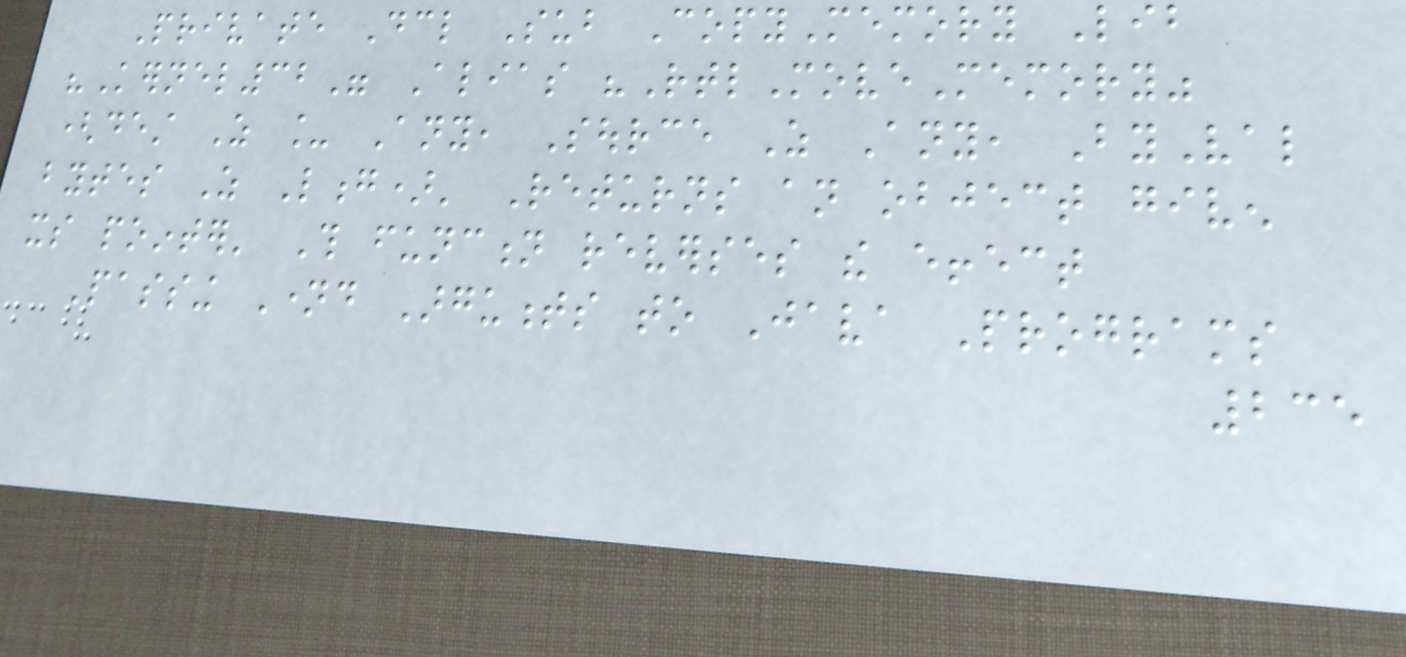Private Declare Sub CopyMemory Lib
"Kernel32" Alias "RtlMoveMemory"
(dest As _ Any, Source As Any, ByVal
bytes As Long)' Returns an object given
its pointer' This function reverses the effect
Passing Named Arguments to Java Programs
235
